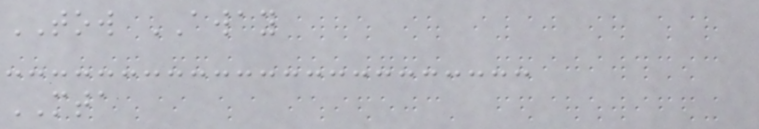TOW AWAY
MTA
